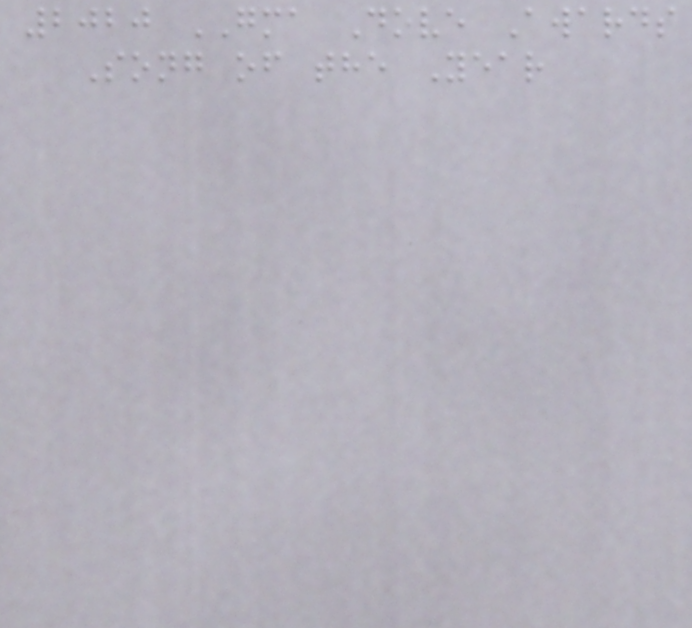2020 GMA Dove Awards
Song of the Year
